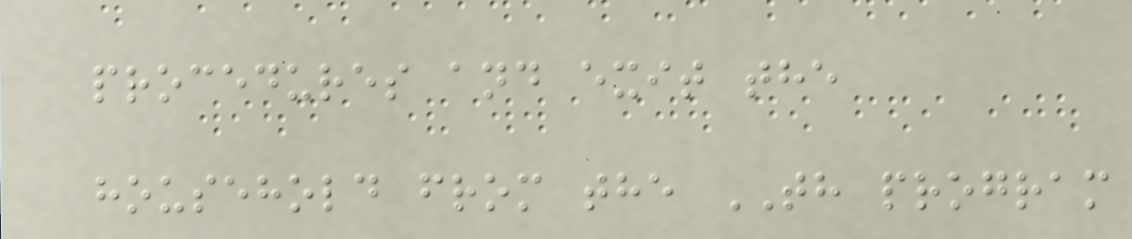procedures and exit the
household from the TH program
